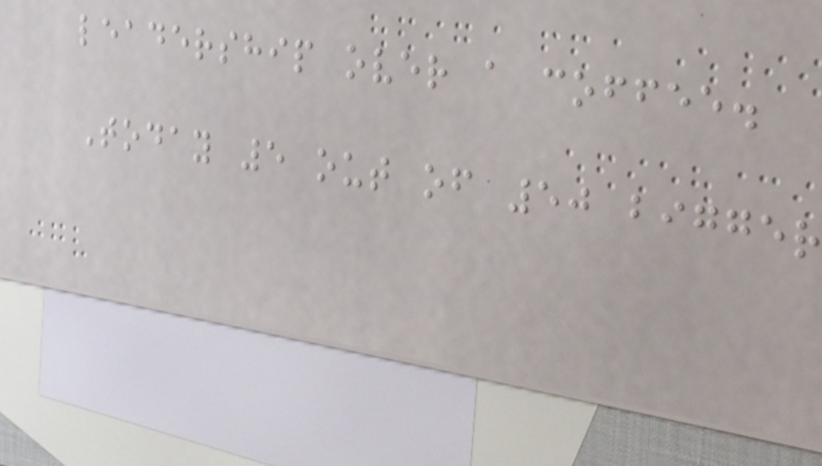leadership over a coffee.
Today 5 out of 50 bigger
